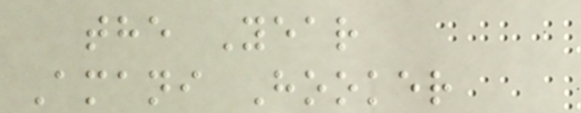the Year
Amani Hooker
